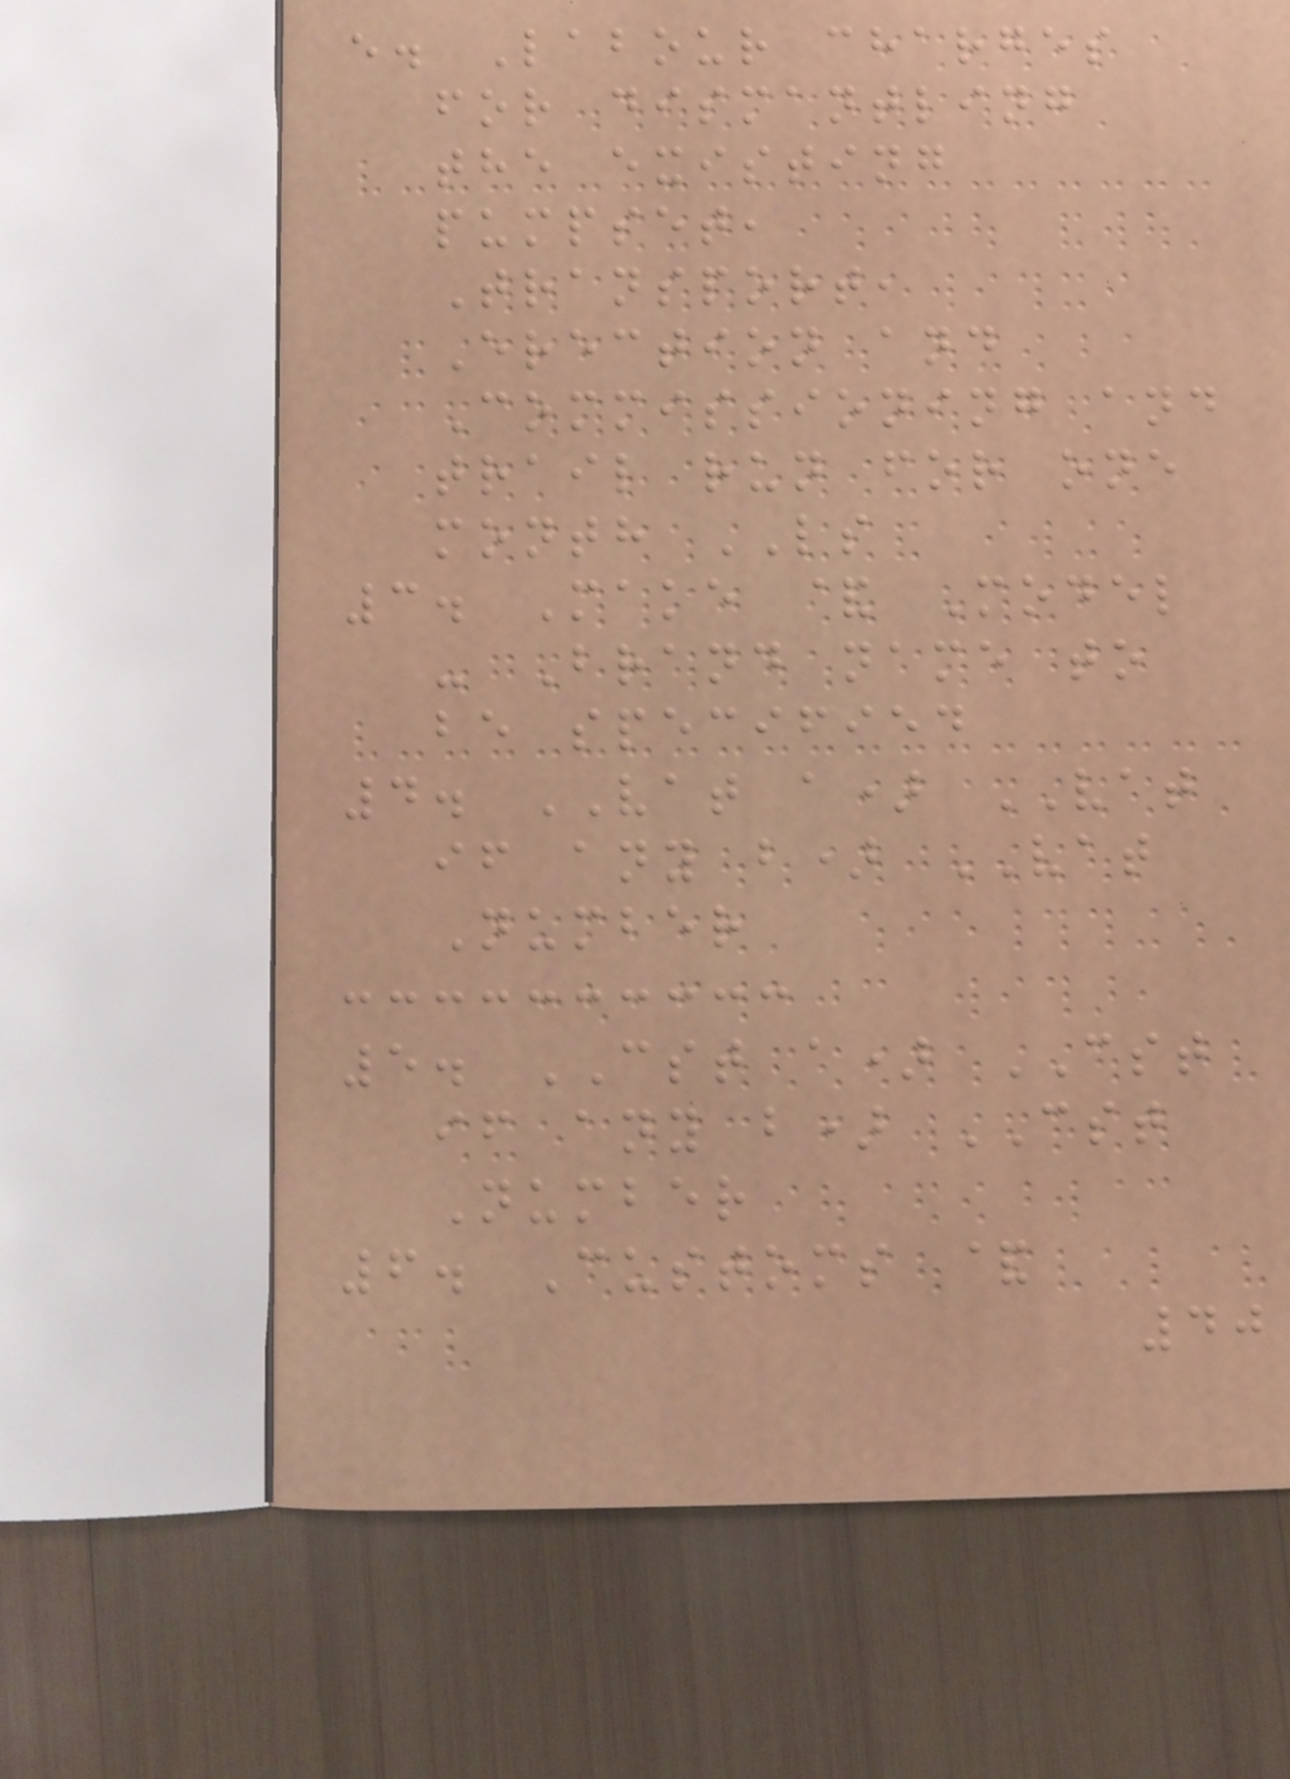e. Labour charges
for dismantling
the existing
pumpset,
Transport,
Erection and
Commissioning and
trail run for one
month LS
3. Make & Model
- Brand name to
be specified
4. VAT a) VAT
if any b) VAT
Number
5. CST a) CST
if any b) CST
Number
6. Customs &
40
